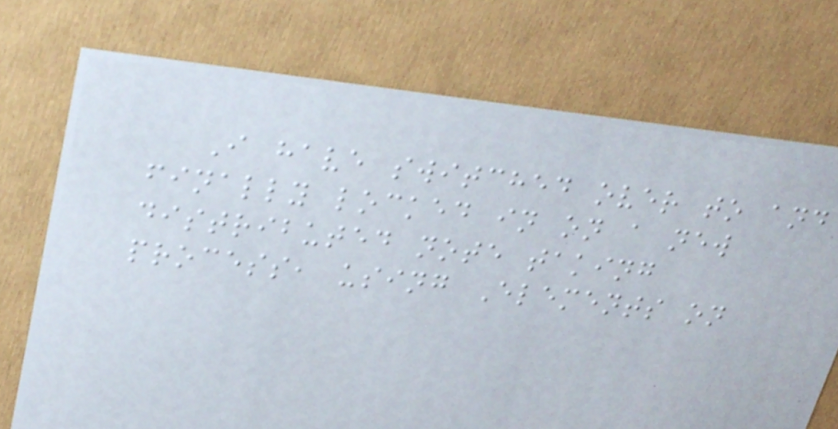I have switched over to and
finally locked in on a new
distributed note taking
process, using Elements on
